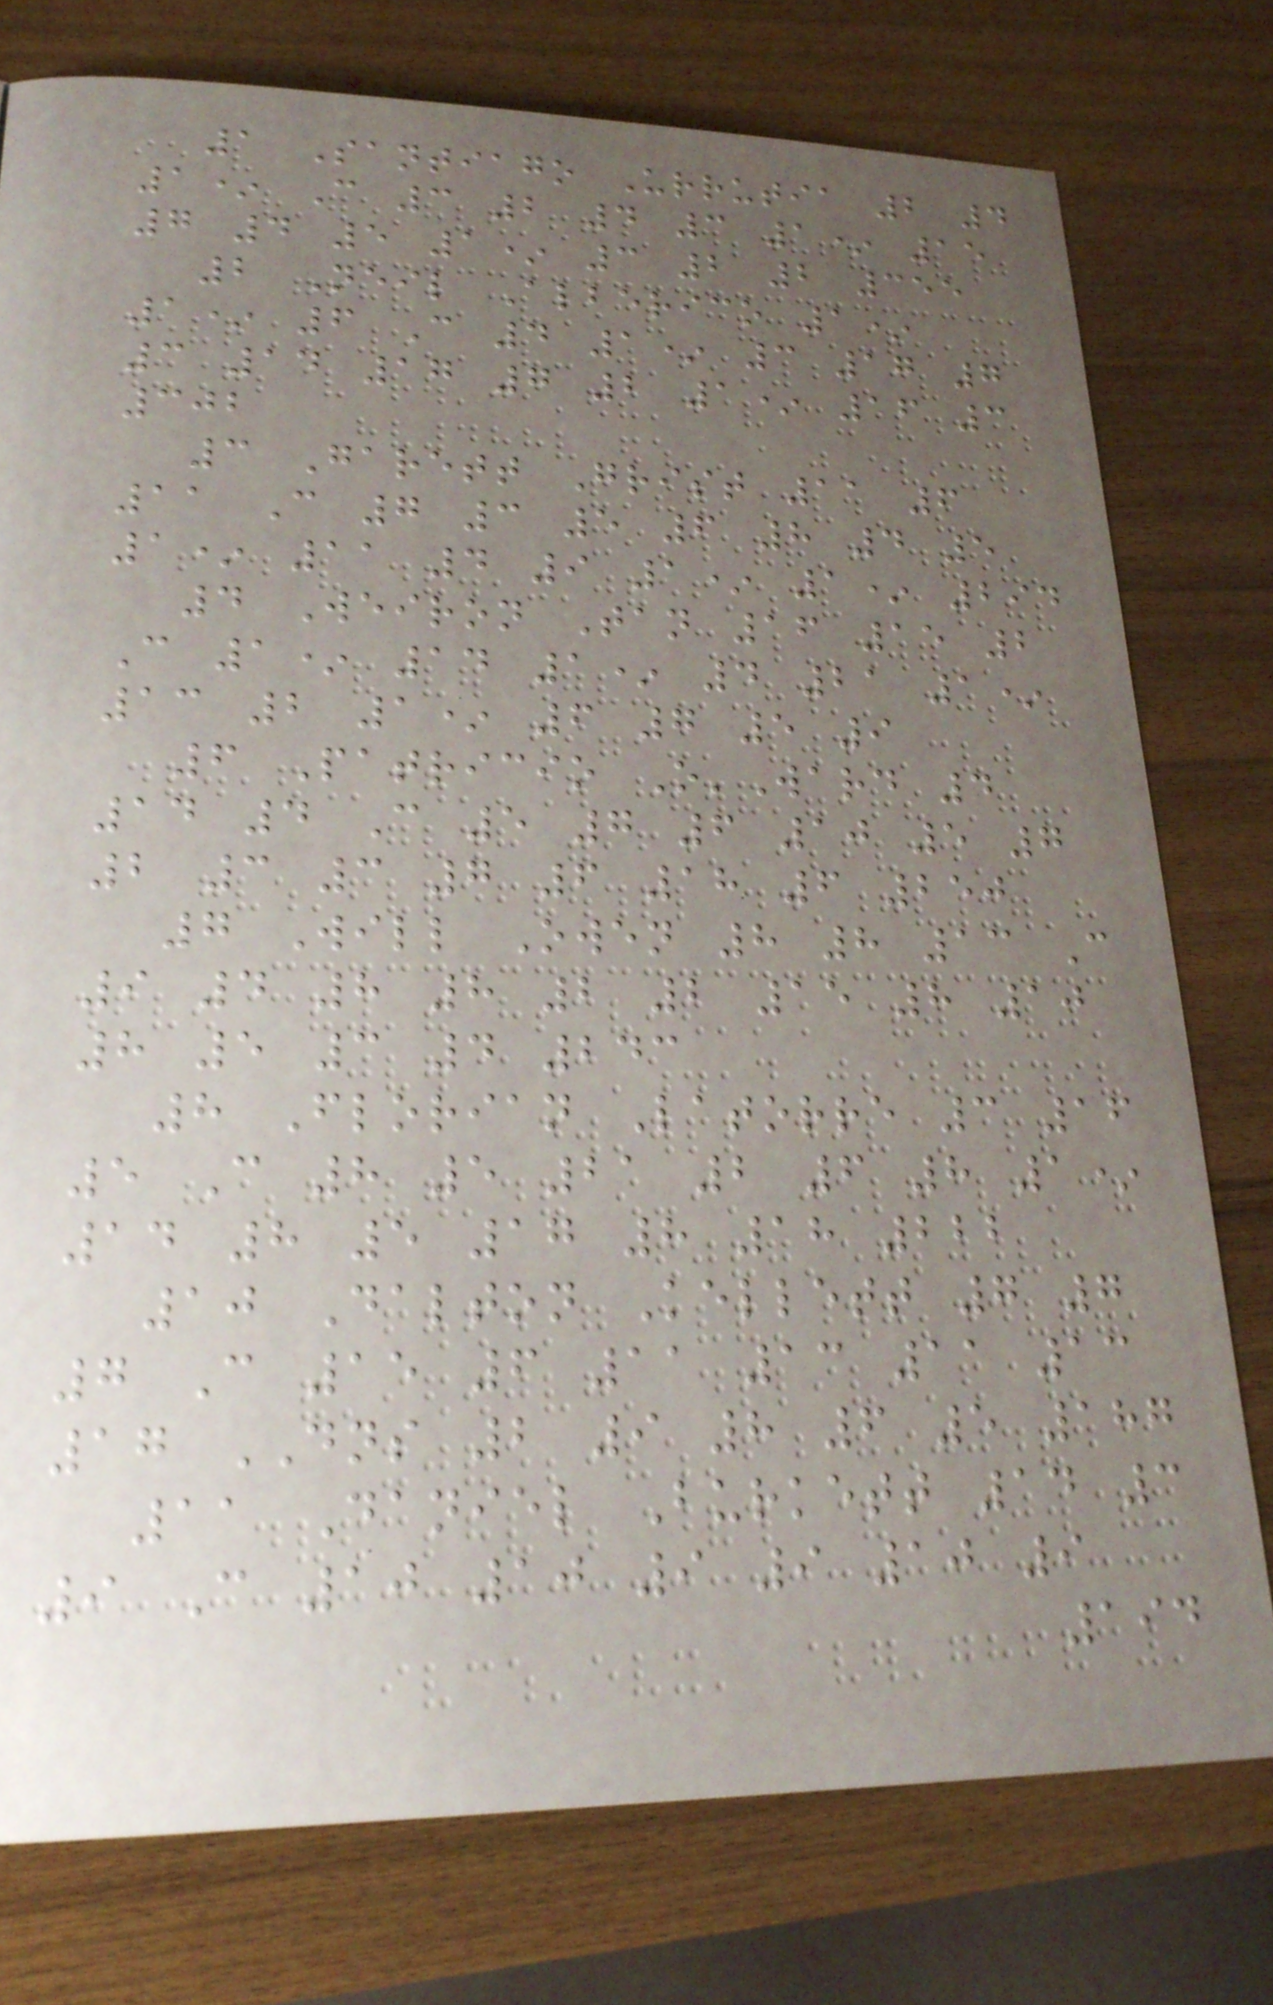1 Santiago Urrutia 2 4
1* C 3 2 4 3 1* 15
7 4 5 1* 3 2 2 355
2 Neil Alberico 1*
1* 6 C 4 1* 3 17 7
3 14 17 7 2 1* 16 3
302
3 Garett Grist 11 6
11 C 7 3 5 6 8 4 5
1* 11 4 9 1* 1* 294
4 Weiron Tan 16 15 2
C 1* 14 1* 4 21 1*
13 2 1* 6 7 5 9
6 Patricio O'Ward 4
14 4 C 5 7 6 10 5 7
2 3 3 7 6 18 6 250
7 Will Owen 8 8 13 C
9 4 8 8 2 2 15 8 10
8 5 3 4 243
8 Florian Latorre 3 16
5 C 8 5 21 2 6 8 1*
14 8 5 17 8 18 222
10 Dalton Kellett 7 7
7 C 15 6 11 13 11 13
17 DNS 2 9 8 6 5 187
11 Daniel Burkett 14 3
9 C 10 10 9 9 10 9
194
